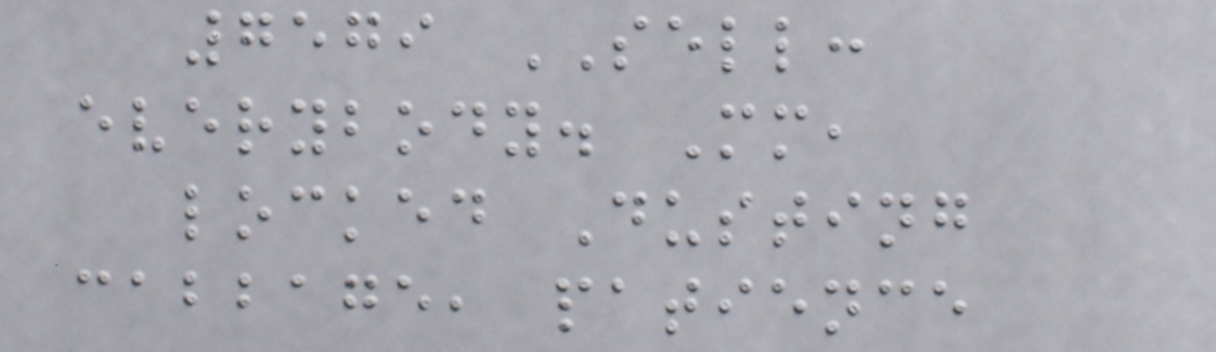7579 SELL:
everybody. Mm,
locked Dusting
cabbage, patience
